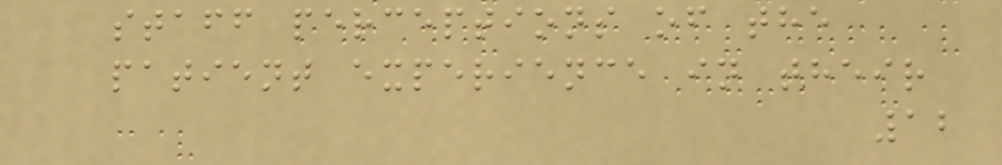staff perceptions of the
patient experience in their
12
